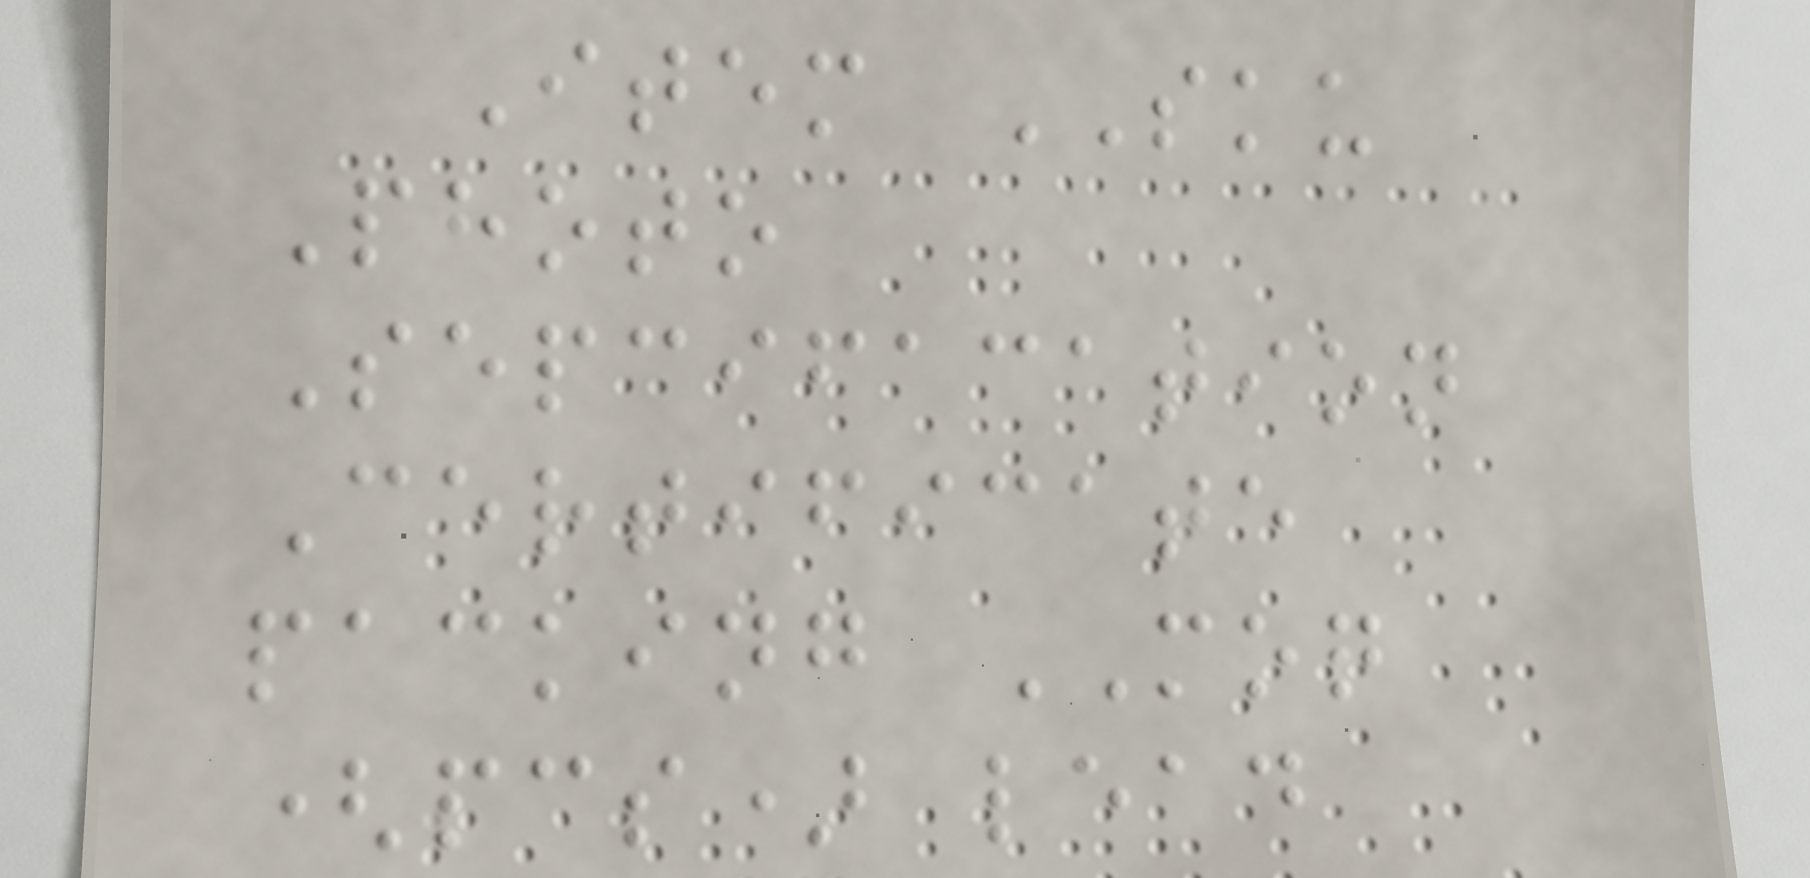Item SKU
Photo
Sepcifacation
Certificate
packing MOQ
(pcs) lead
